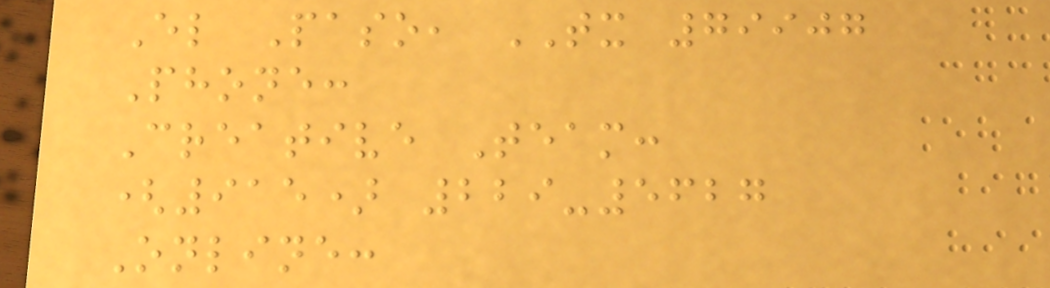El Paso, TX 79907
Phone:
Creative Team:
(915) 229-5627
Online:
